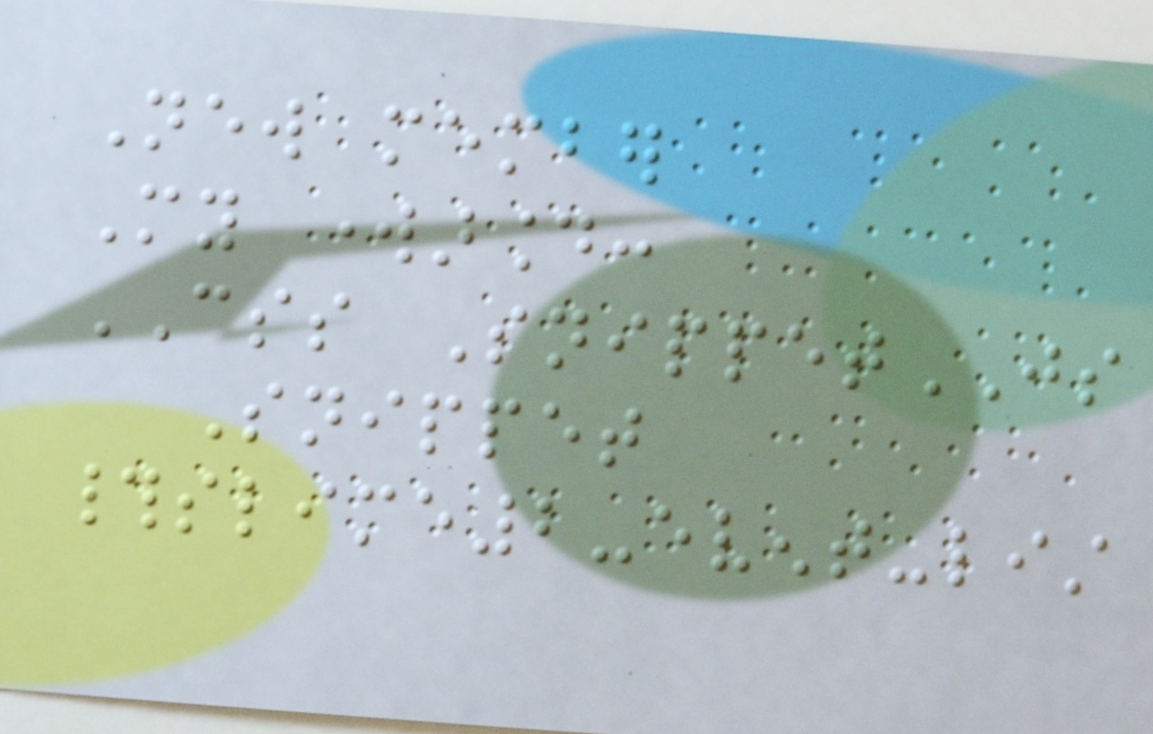New member
My workaround:
CSS SnippetJS
Snippet
#slime2-event-list
